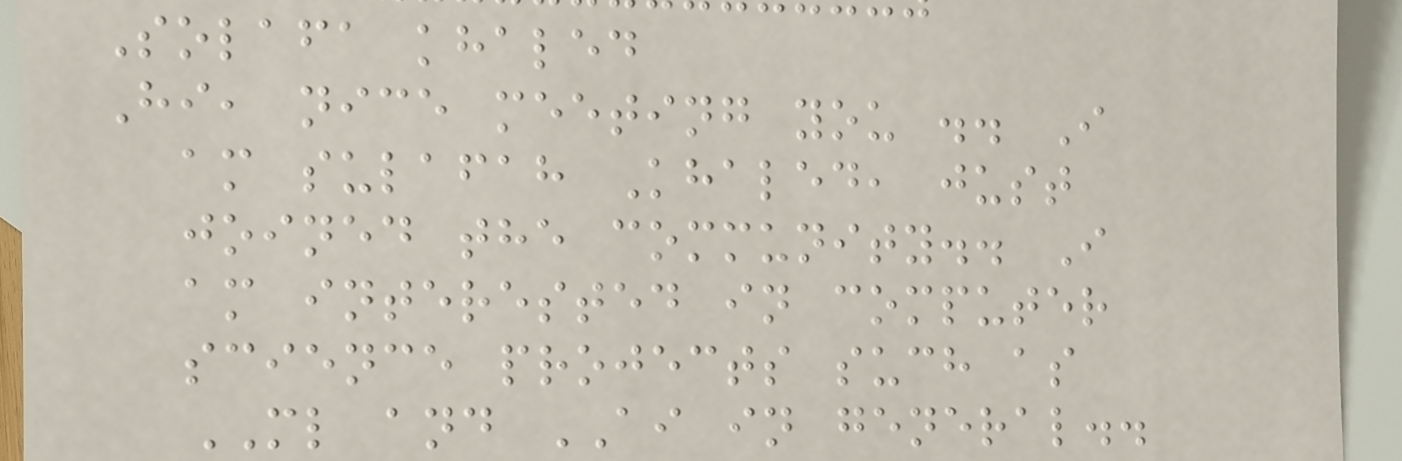Solafa khaled
Hi, nice meeting you .. I
am sulafah Khaled, just
joined the community.. I
am interested in computer
science projects such as
ML and AI in general..
